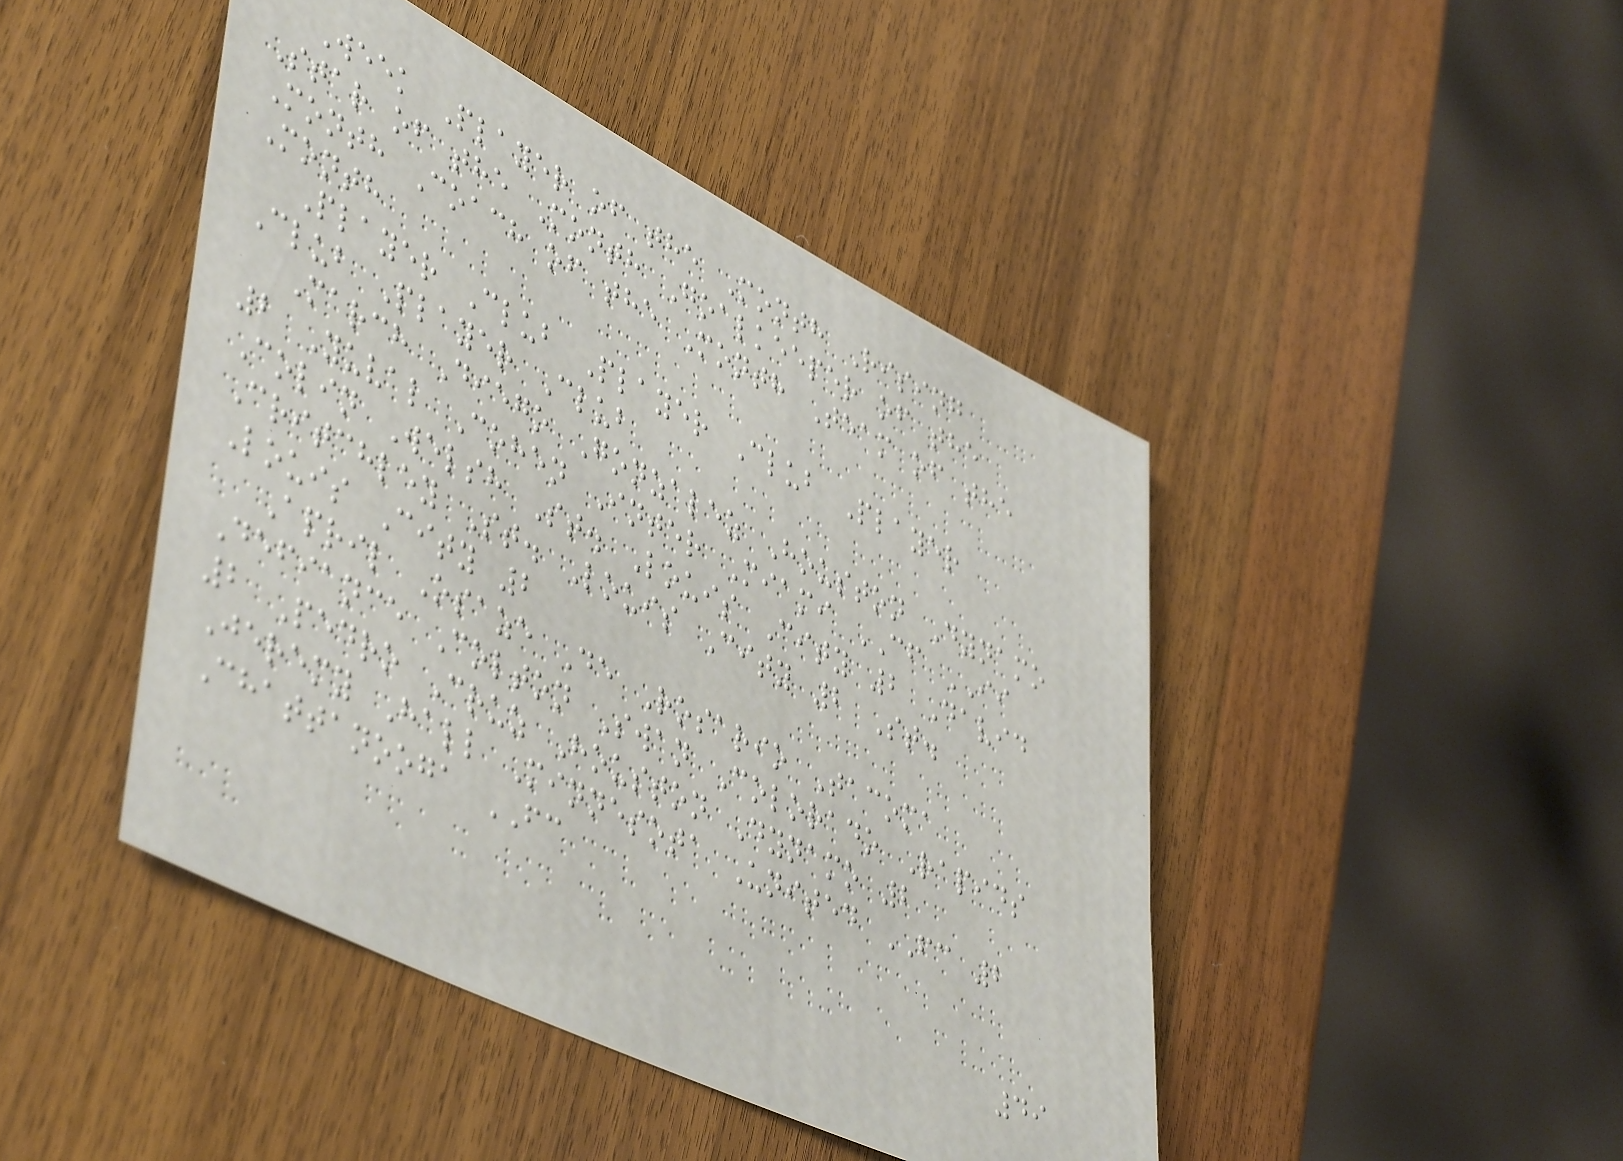Week Player of the Month Rising
Star of the Month Goalkeeper of the
Month Coach of the Month Team of the
Month
Player Club Player Club Player
Club Player Club
March Diego Gonzalez Houston Dynamo
2 Yuval Cohen Inter Miami CF II
Colin Welsh St. Louis City 2 David
Critchley St. Louis City 2 St.
Louis City 2
April Osaze De Rosario Tacoma
Defiance Colton Swan Colorado Rapids
2 Pedro Cruz Houston Dynamo 2
Jeremy Hall Minnesota United FC 2
Chattanooga FC
49
